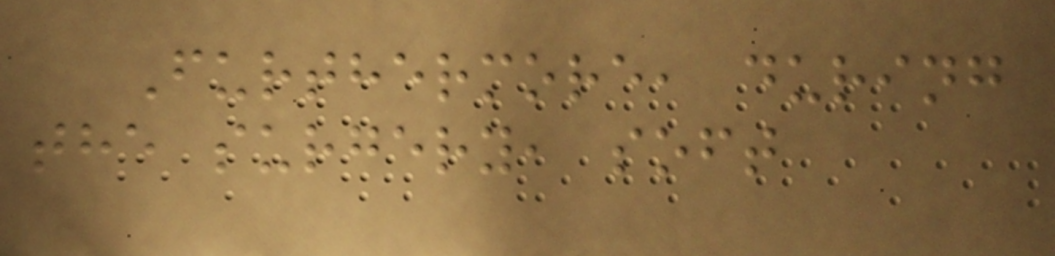Furthermore, during
the surgery, soft
